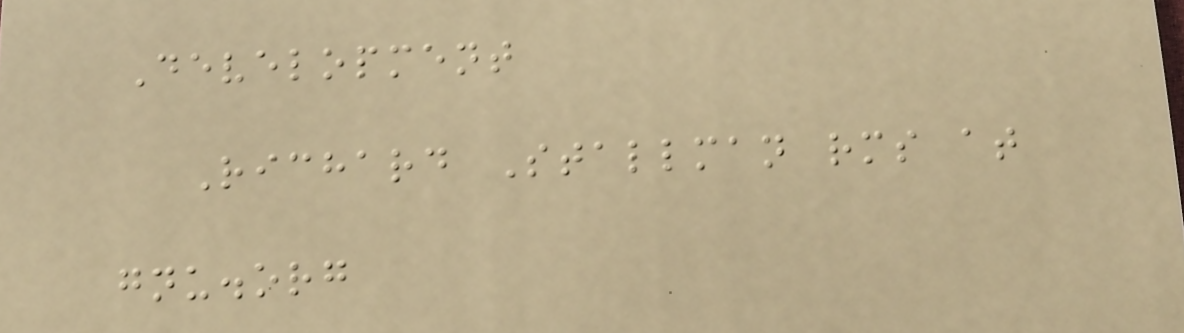Development
Richard Stallman rms at
gnu.org
